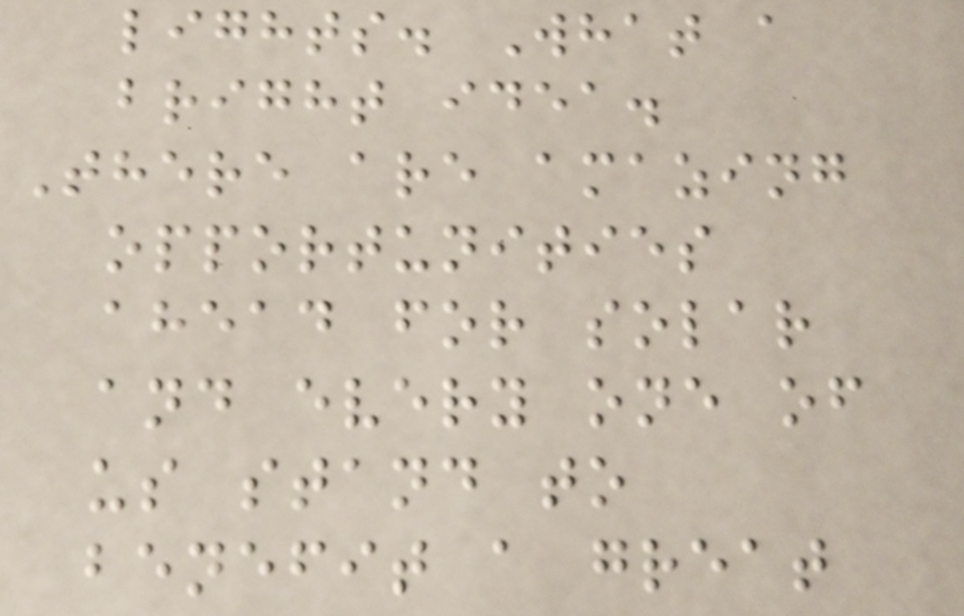lights. What a
bright idea.
There are amazing
opportunities
ahead for solar
and every one of
us stand to
benefit a great
